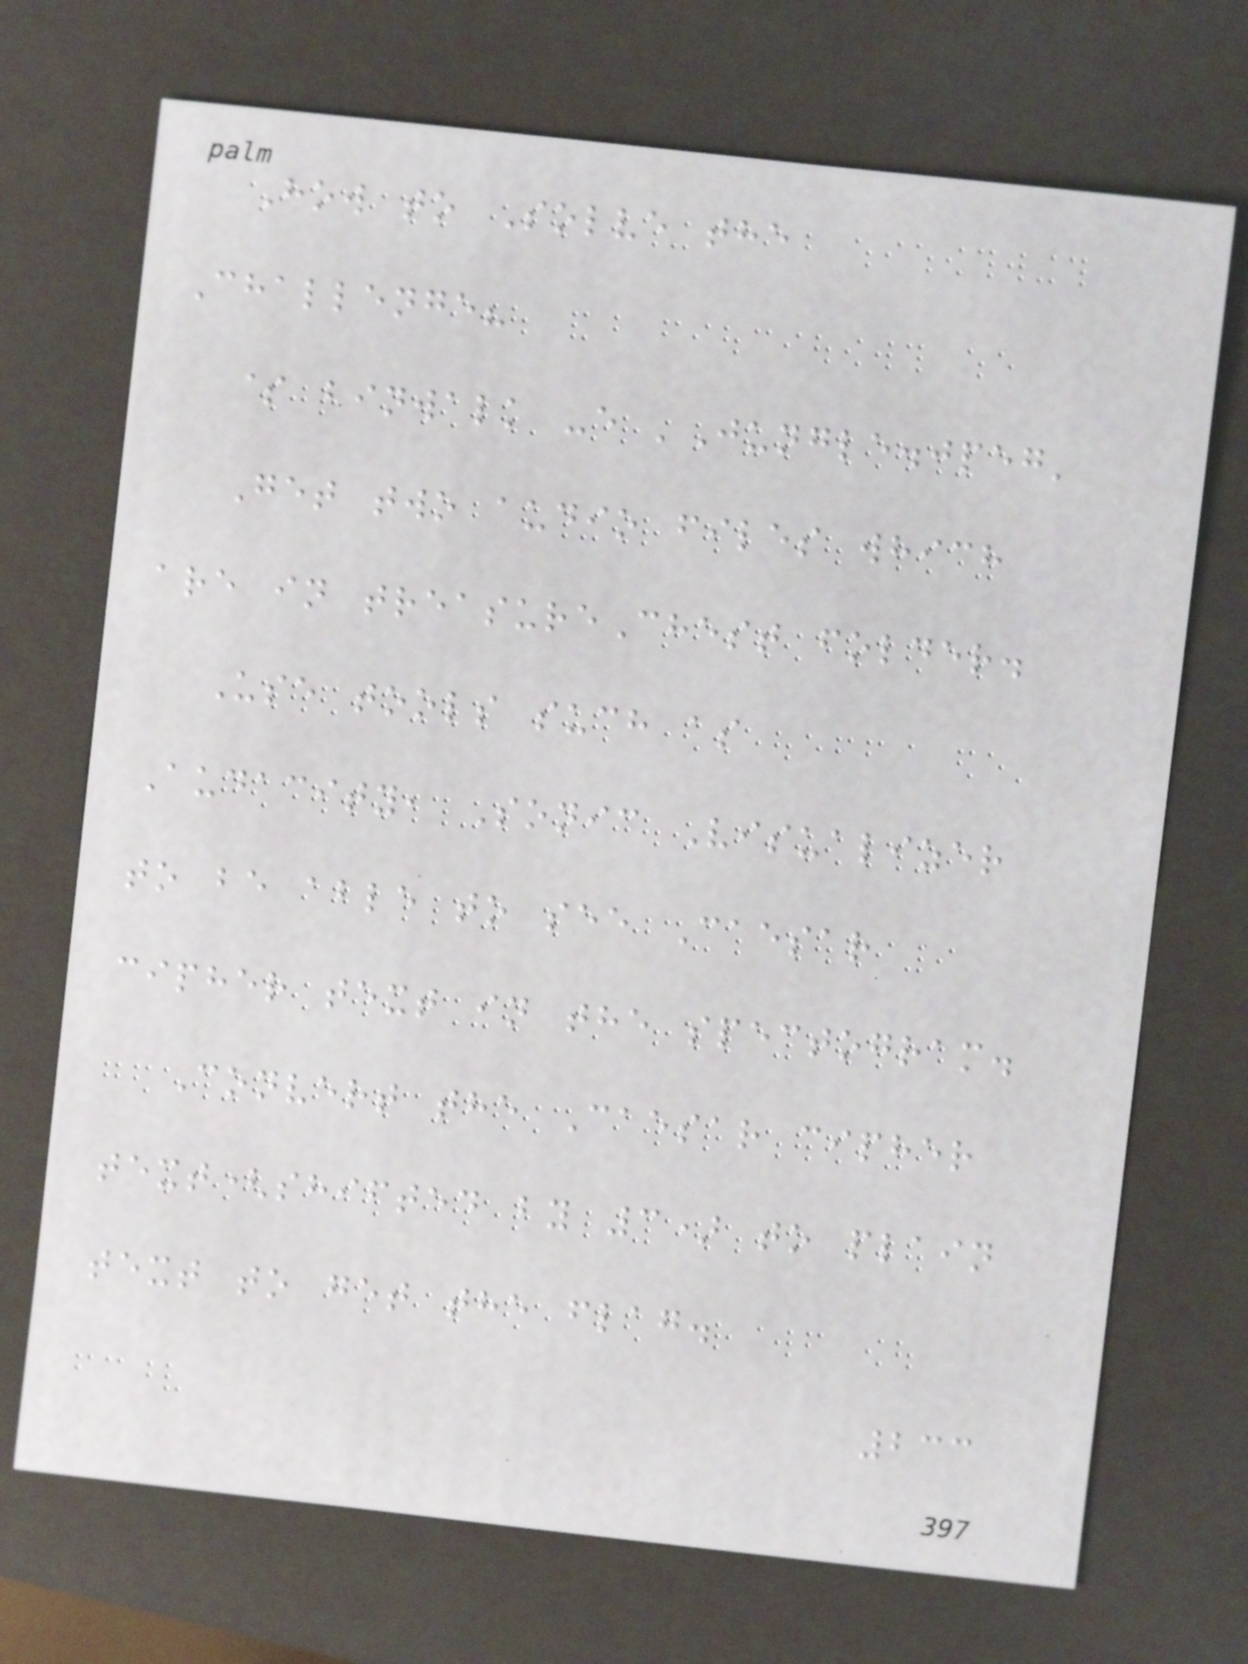How to Solve the
Challenge?
$ binwalk -e 'Jungle.jpeg'
Get two audio files which
are in treasureChest folder.
Use tools such as
Audacity, Sonic Visualizer
to be able to see Caesar
cipher text in the spectogram.
Convert the Caesar cipher
text(shifted by 3) to plain
text to get the flag.
233
